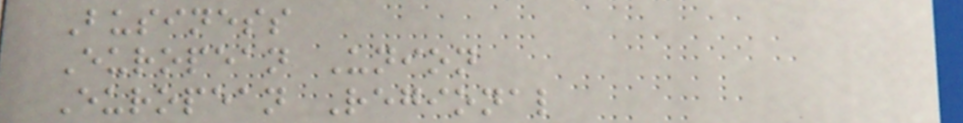Business
European Union
European Regional
